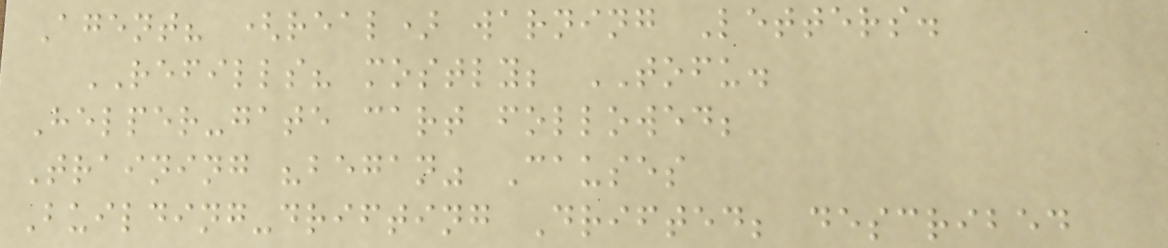Agent? (real) warning Letters.
REFILLS? mostly; TOFU.
Helper-gate cart followed;
Training "began" Causes
Building-drifting Drifted; described
